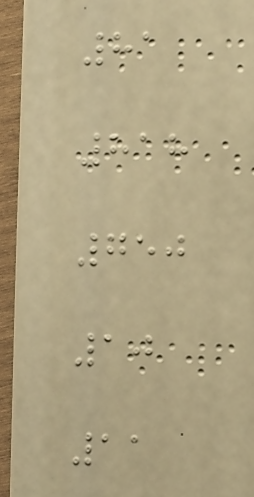81
818
750
10
11
